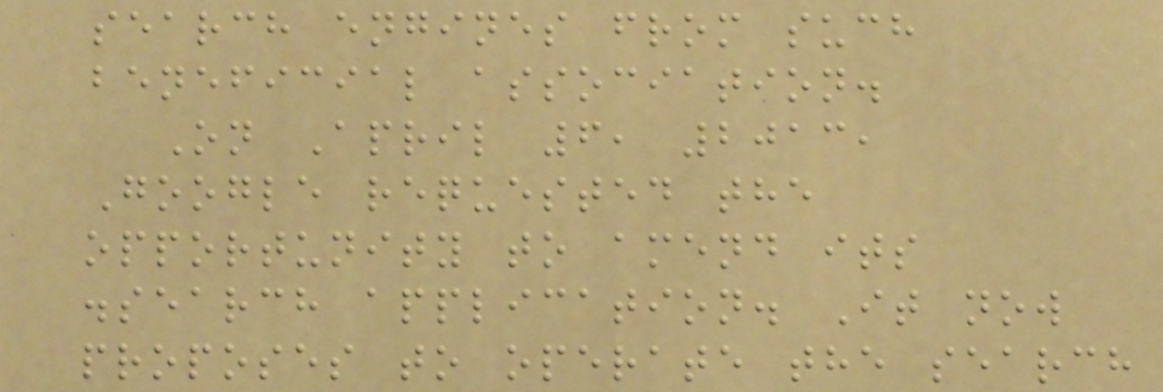search engines from such
beneficial association.
On April 6, 2013,
Google requested the
opportunity to amend its
.search application. It now
proposes to operate the search
